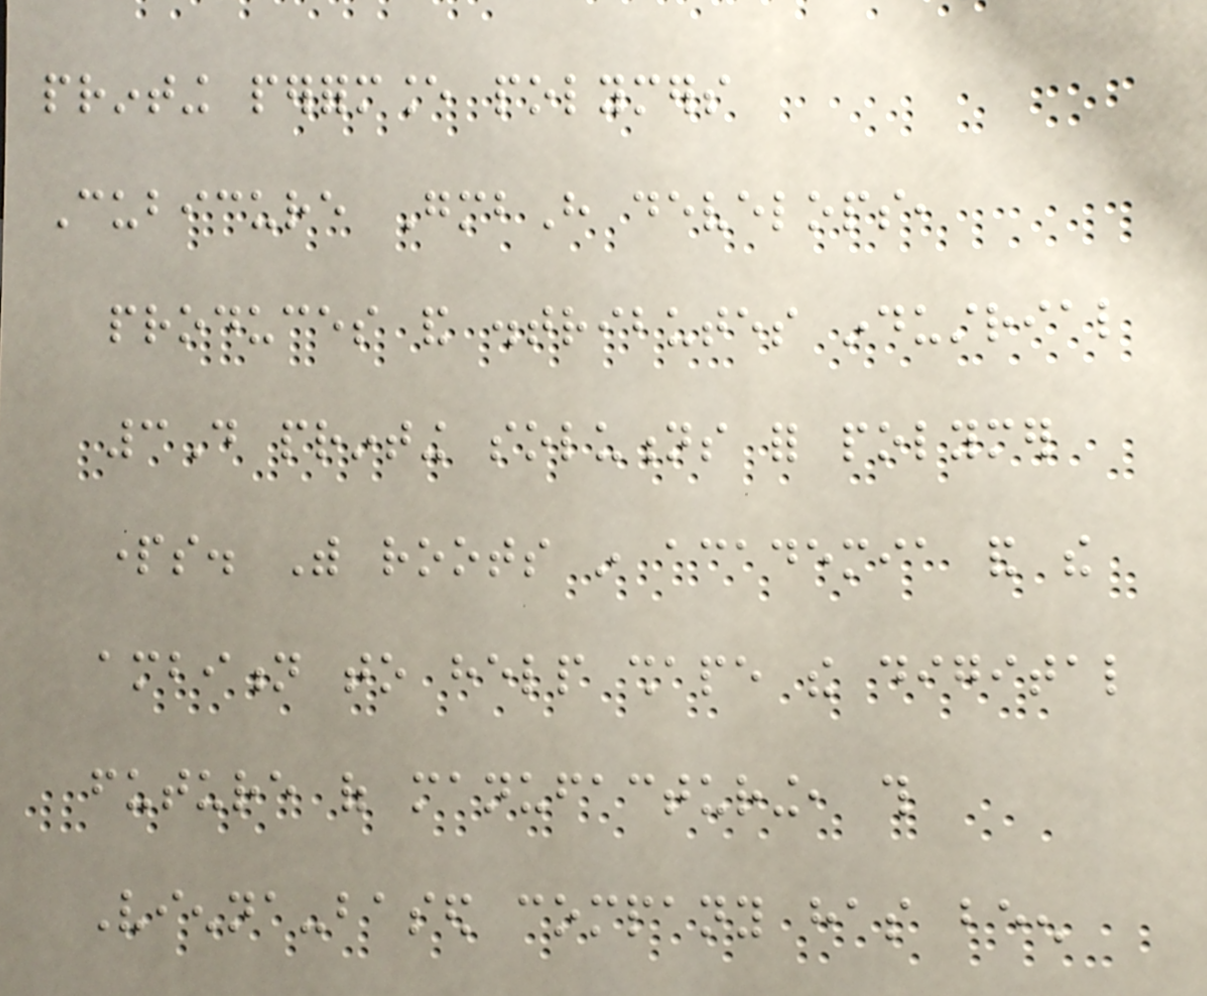printing performance polymers
Cubicure GmbH develops,
produces and distributes industrial
3D printing solutions for polymer
parts. With roots in academia and the
ambition to help shape the digital
future of manufacturing, this
Vienna-based company has been
